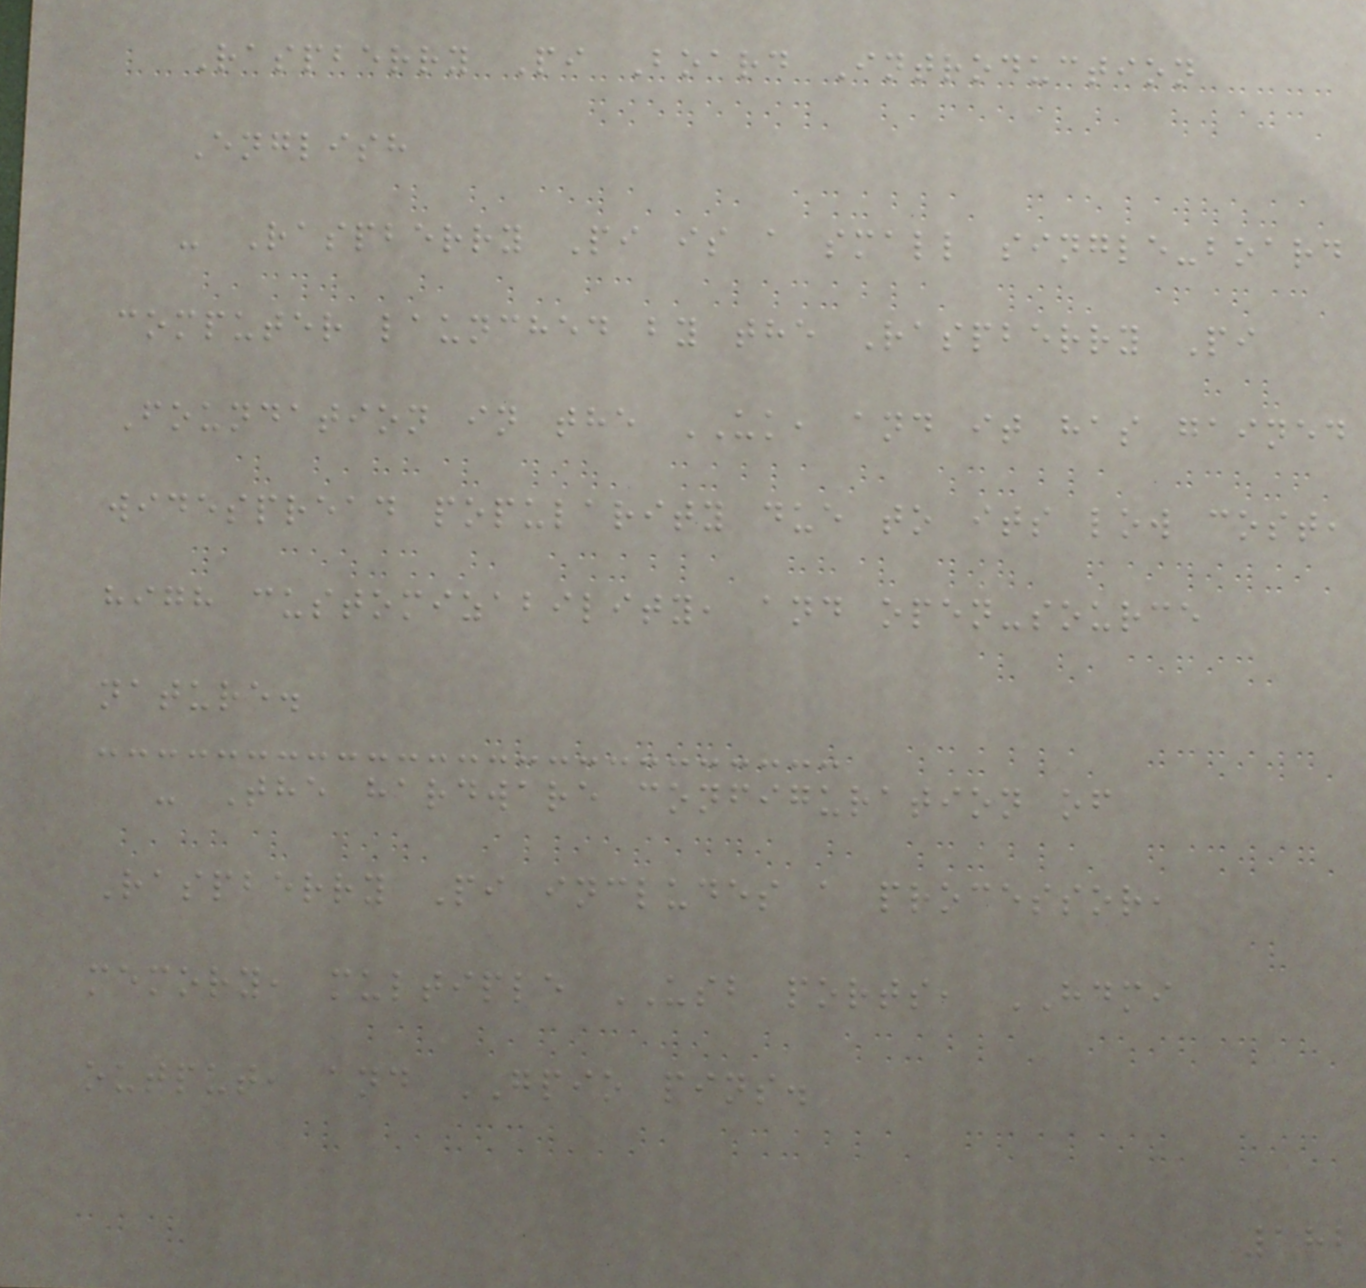Raspberry Pi Board Introduction
English
- Raspberry Pi is a small single-board
computer launched by the Raspberry Pi
Foundation in the UK, and it has gained
widespread popularity due to its low cost,
high customizability, and open-source
nature.
- The hardware configuration of
Raspberry Pi includes a processor,
memory, multiple USB ports, HDMI
output, and GPIO pins.
182
